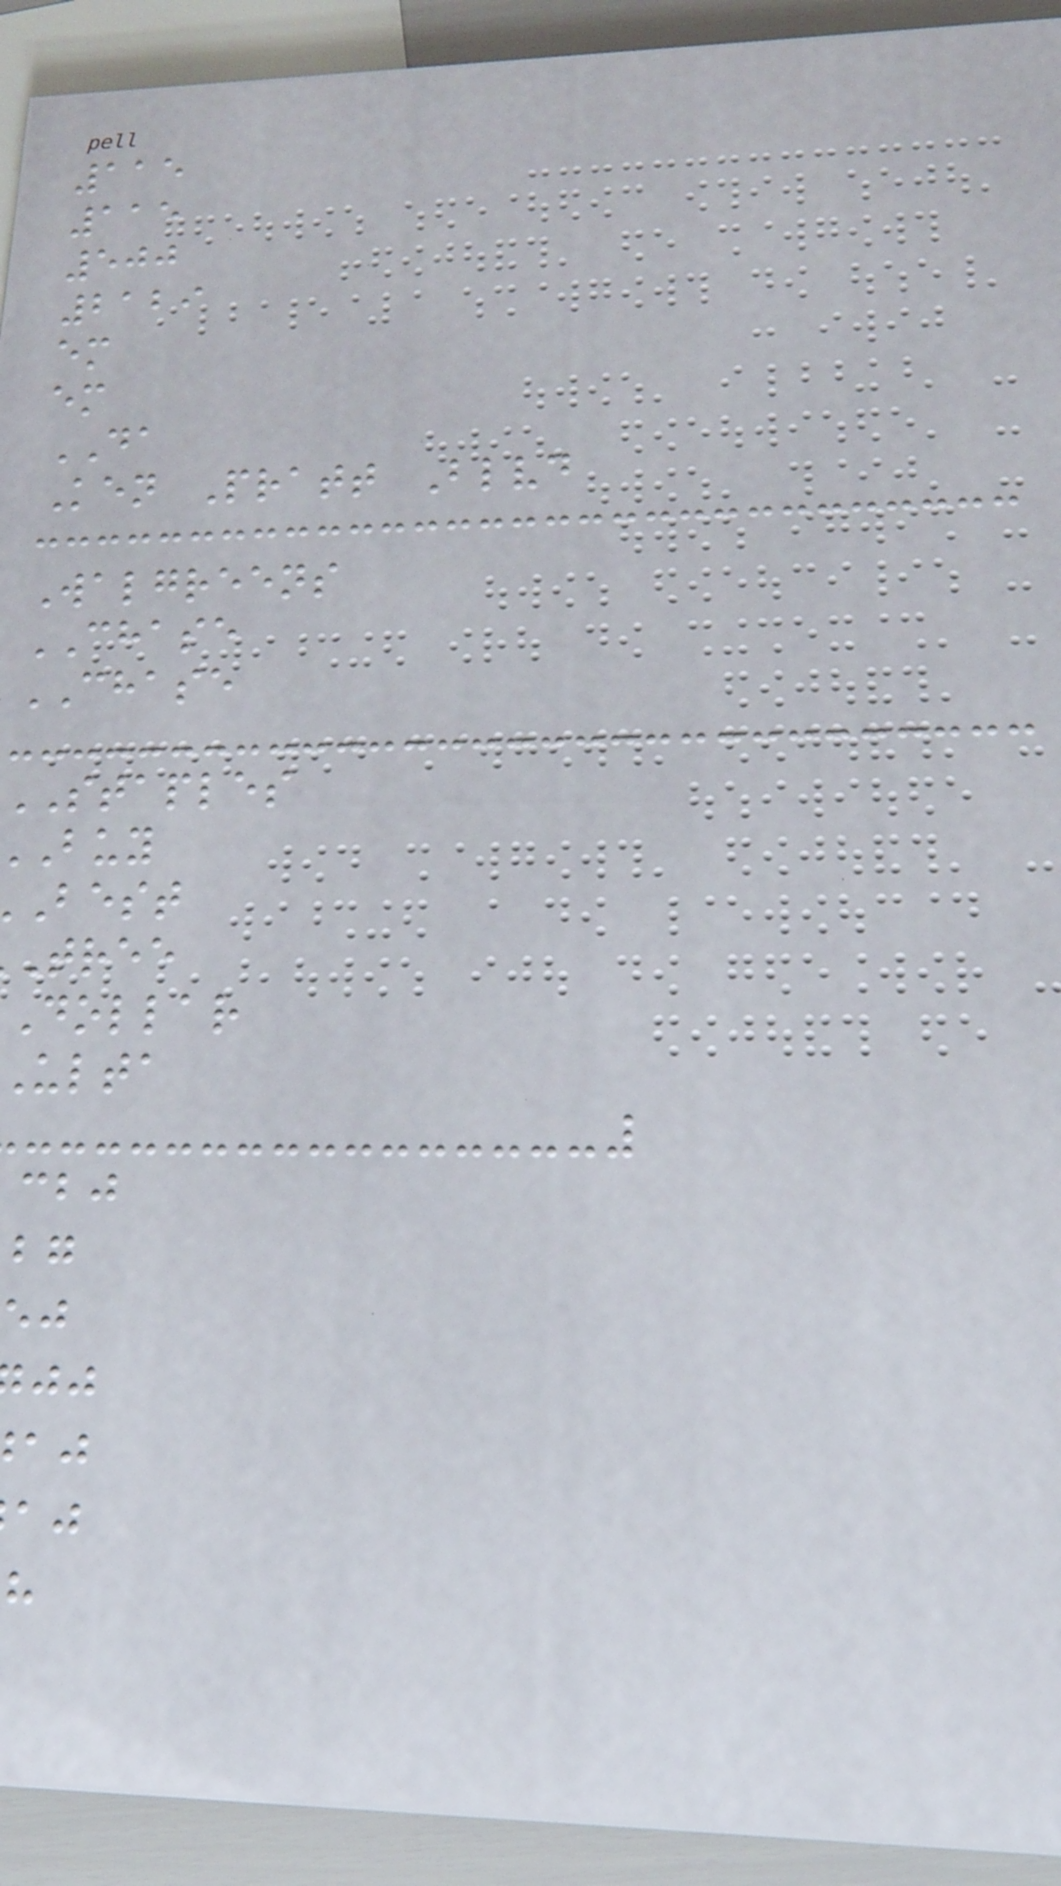115
115
500
2129
em
em
DA
Ken Pratt Blvd
Walgreens
CHASE
CHASE
STAPLES
best
tree
dollar
ulta
